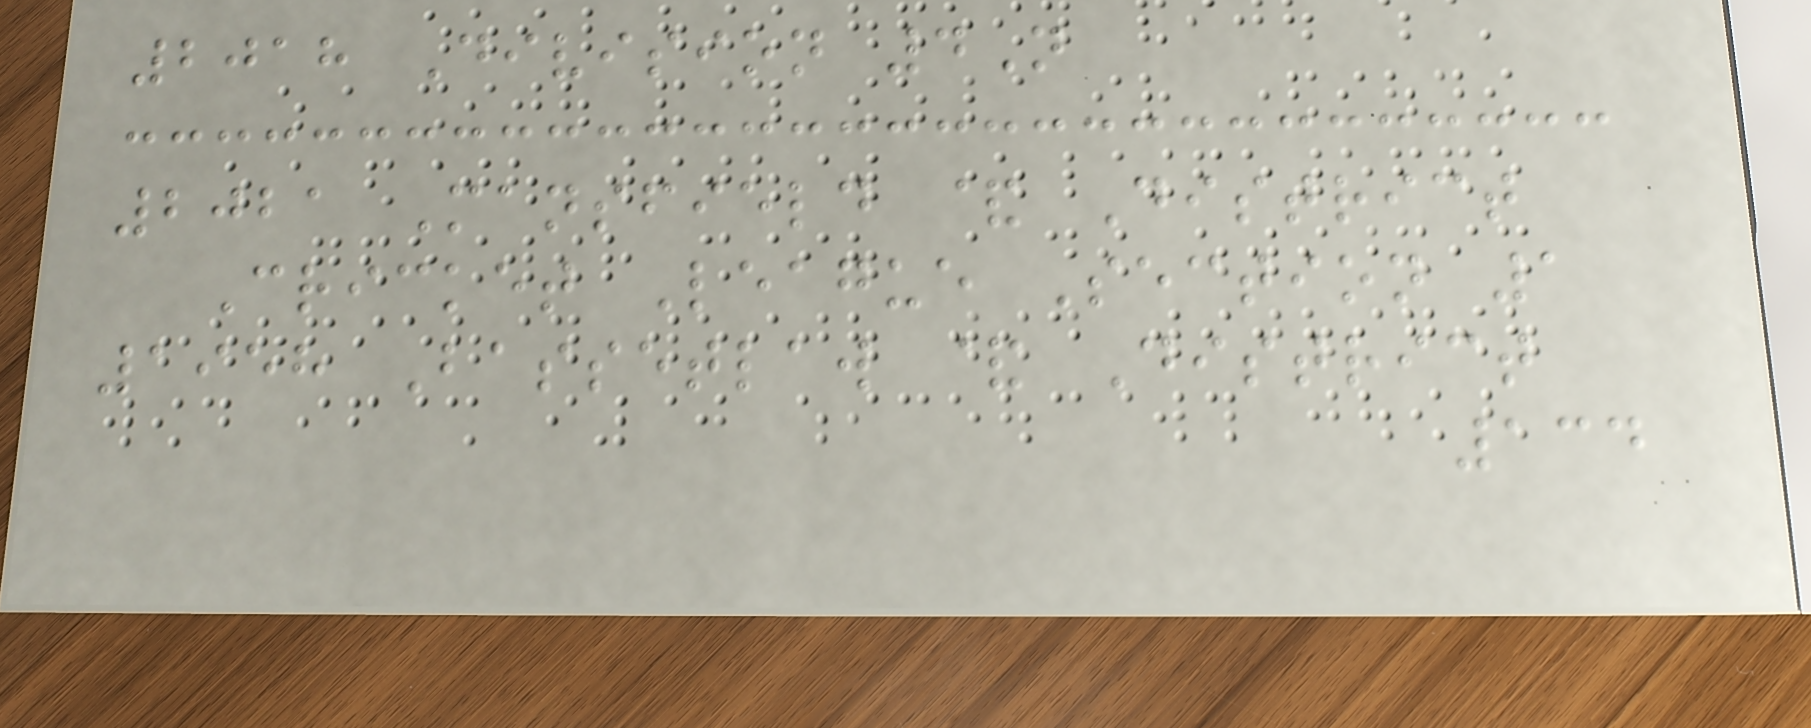2018 Division 4N
2021 Mansfield & District
Cricket League Section 1
1958 Bassetlaw & District
134
